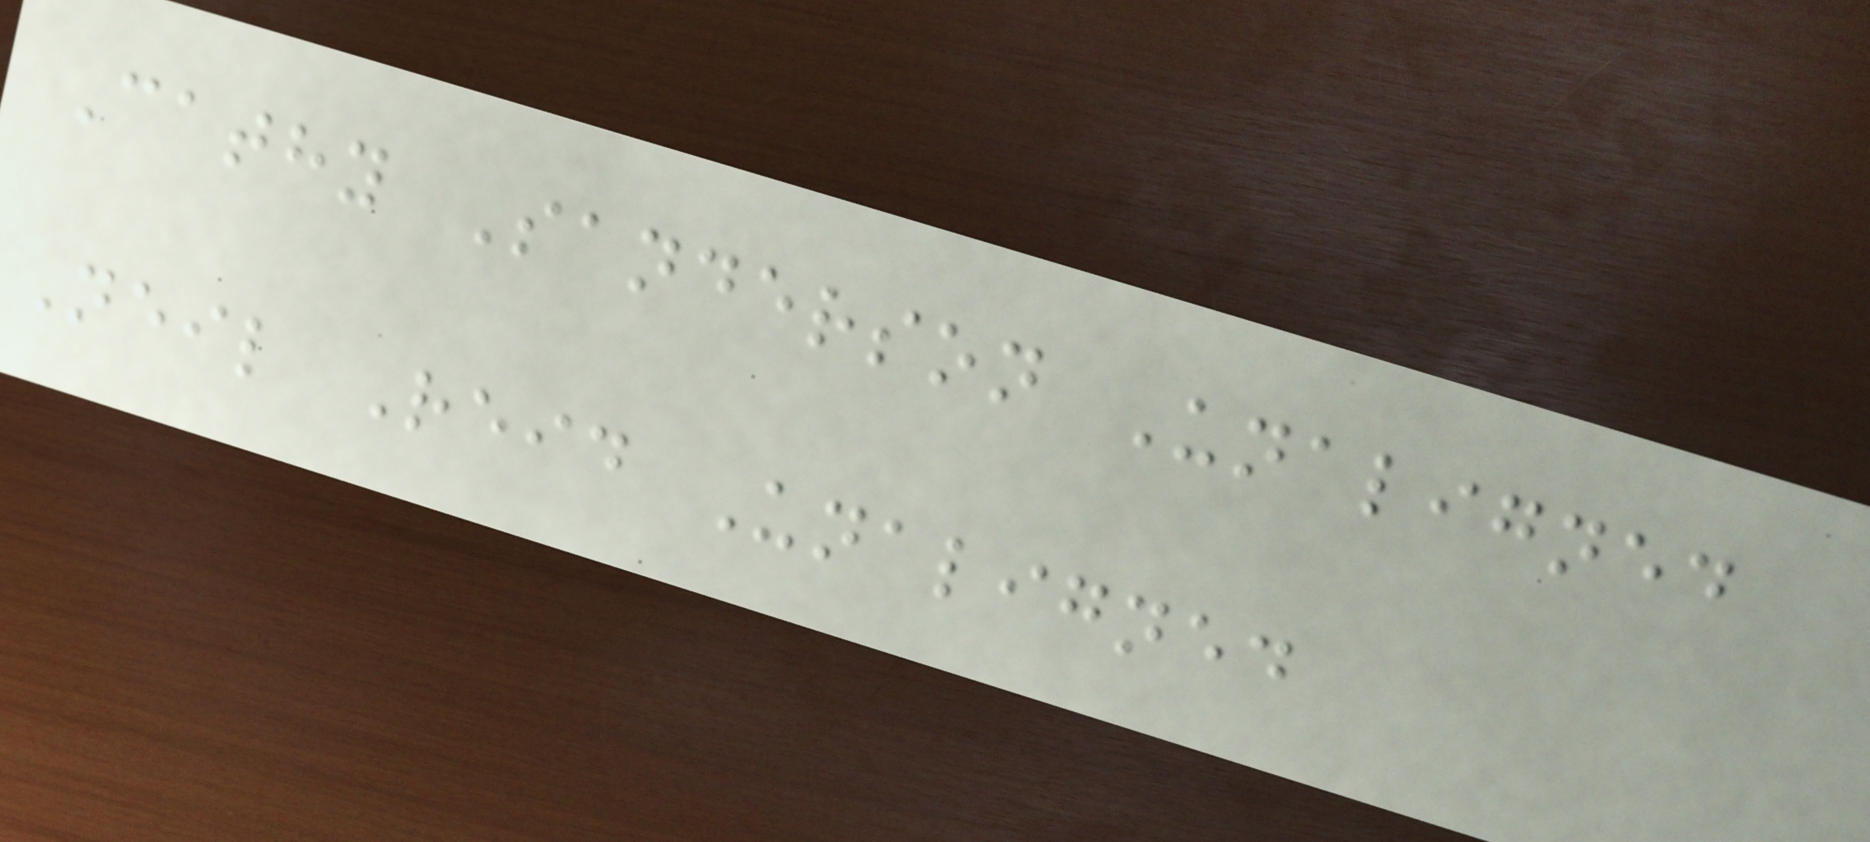Cathy Sanderson Unaligned
Neil Reid Unaligned
